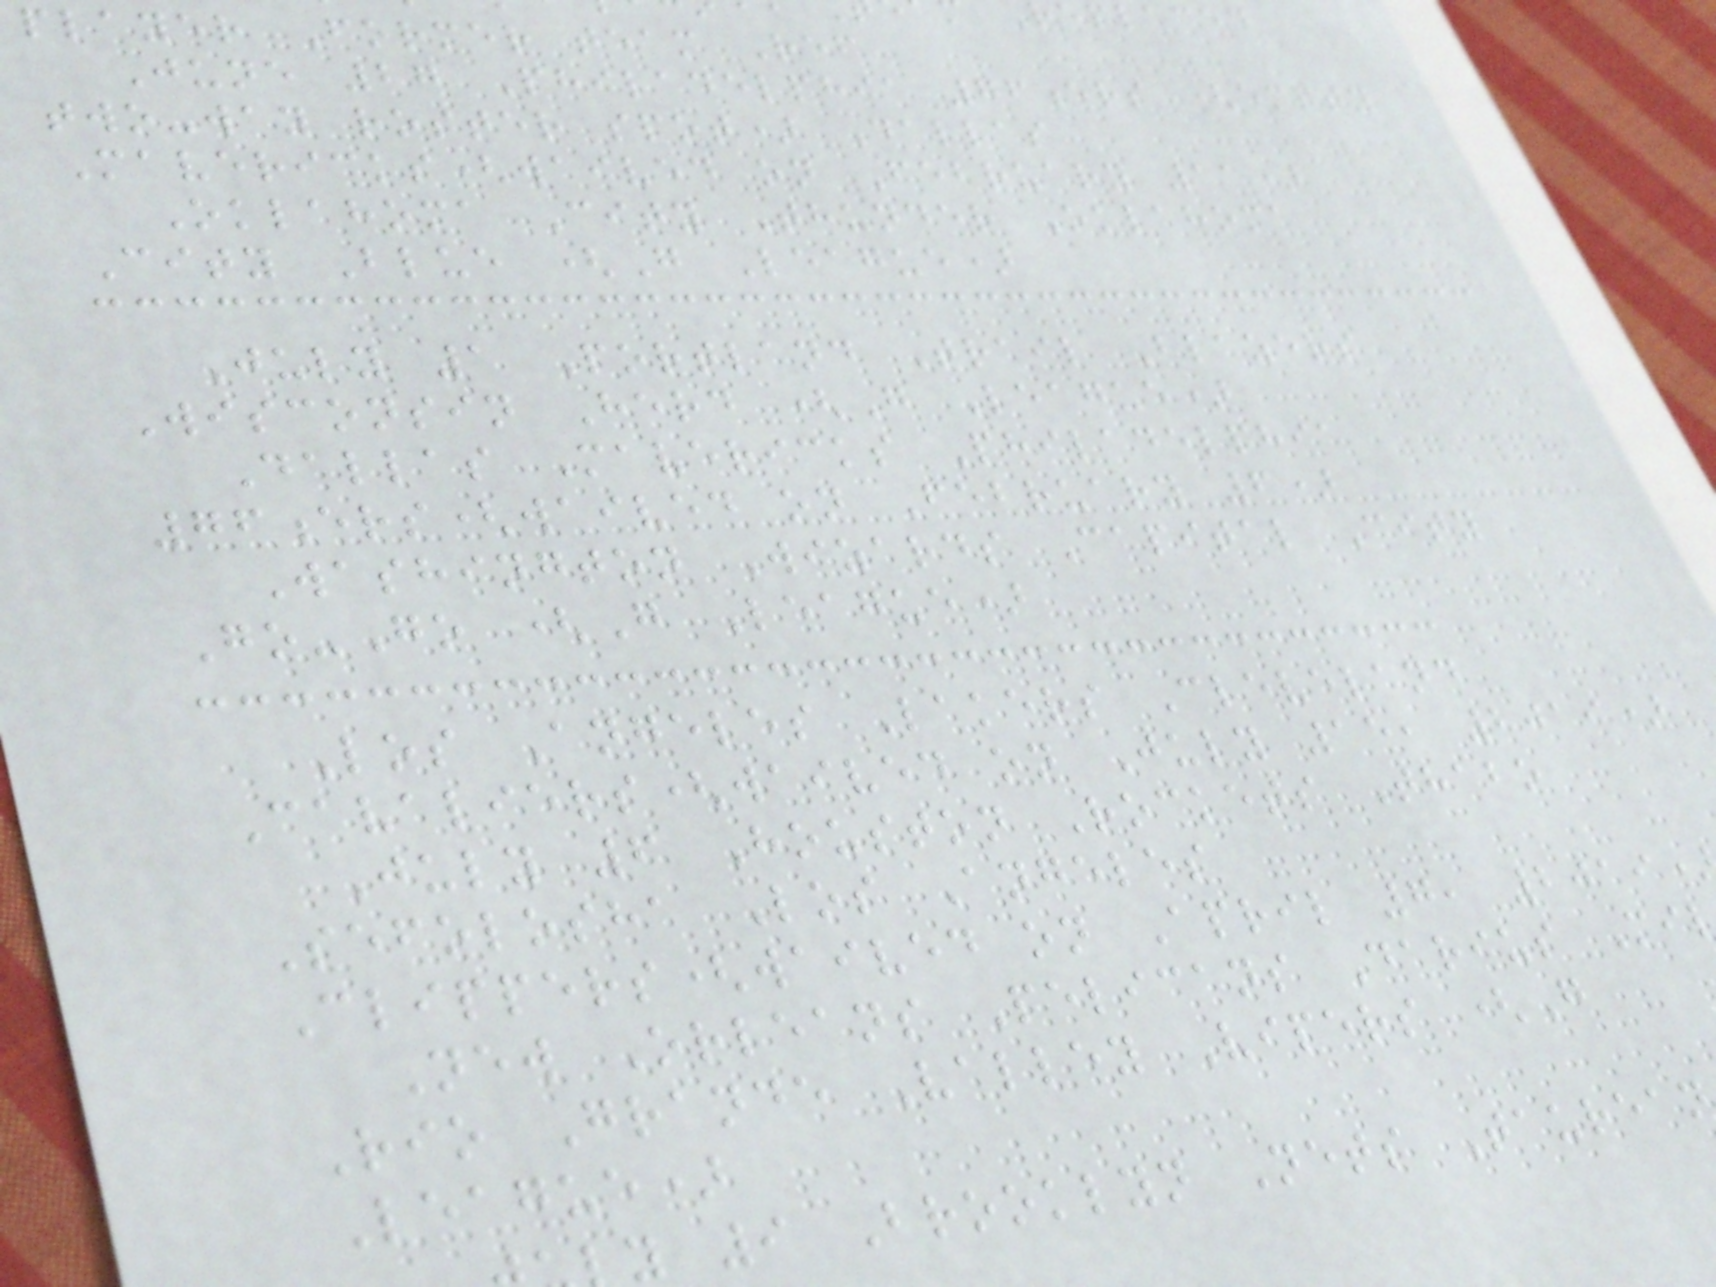player Former team Ref
June 27 Philadelphia 76ers (empty
two-way roster spot) Dallas
Mavericks(waived on February 11)
Oklahoma City Thunder Oklahoma
City Blue (G League)
July 1 Portland Trail Blazers
Wisconsin Herd (G League)
Dallas Mavericks Philadelphia
76ers(waived on February 6)
Washington Wizards Capital City
Go-Go (G League)
Los Angeles Lakers Cleveland
Cavaliers(waived on July 15, 2019)
July 6 Houston Rockets Thabo
Sefolosha Los Angeles
Clippers(waived on April 7, 2019
New Orleans Pelicans Darius Mi
Rio Grande Valley Vipers (G
League)
y 9 Brooklyn Nets Taurean
